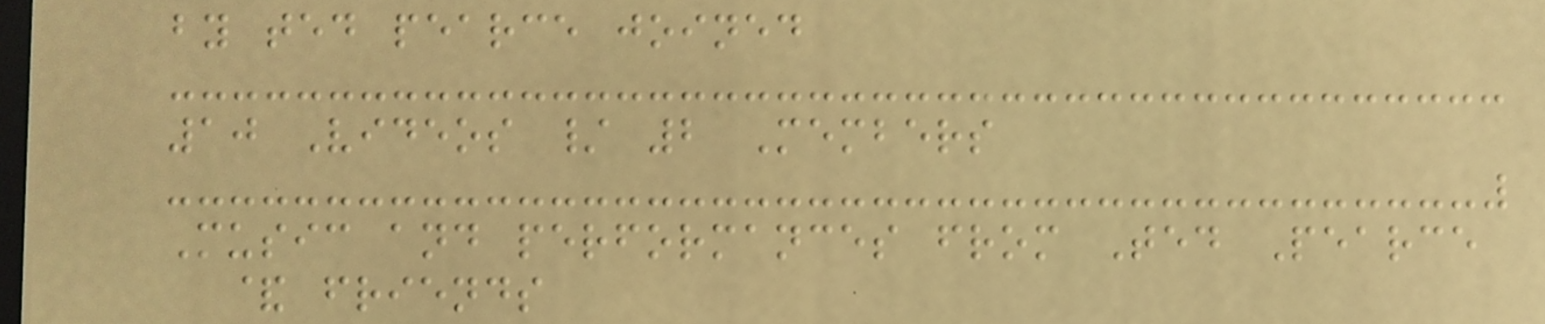by ted pearce joined
10 Videos / 2 Members
Music and performances from Ted Pearce
& friends
